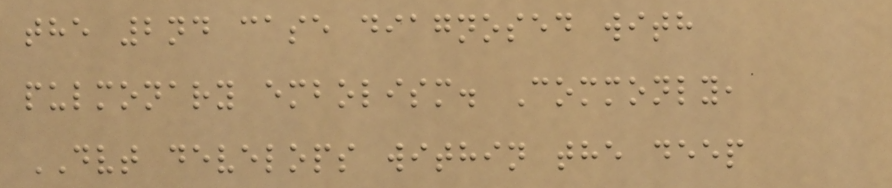the 2nd case diagnosed with
pulmonary embolism. Commonly,
DVT develops within the deep
